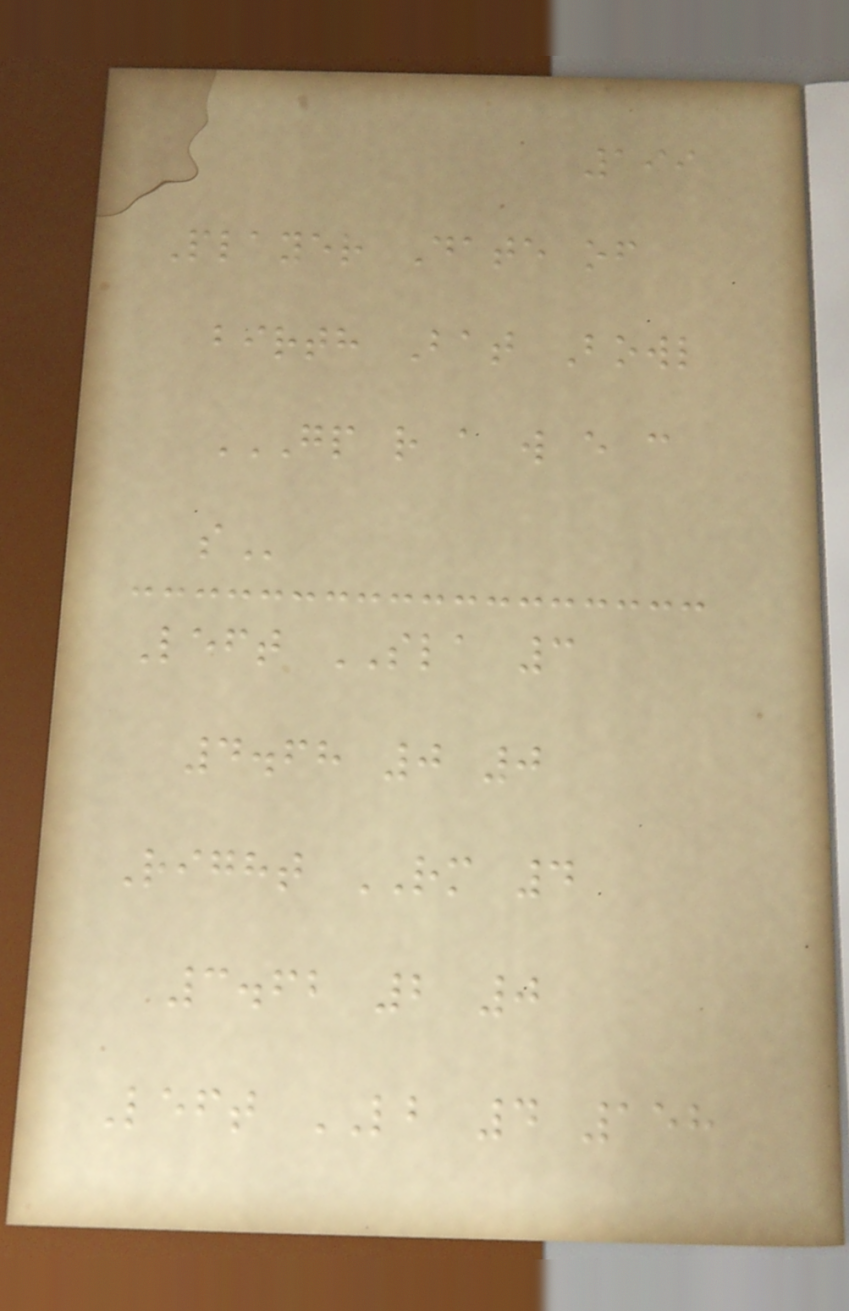199
Player Date of
birth Bat Bowl
GP R A W E C
S
Left SLA 3
4.68 0 0
Right RM 4
3.62 2 0
Left LB 4 158
